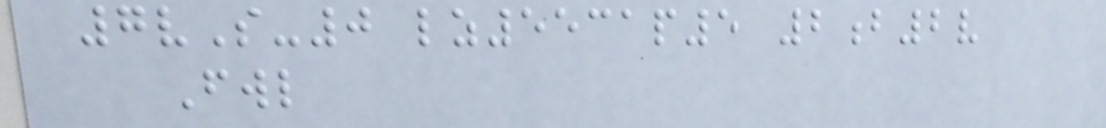7vS-0 lz5531p5 2b2v
Fwl
